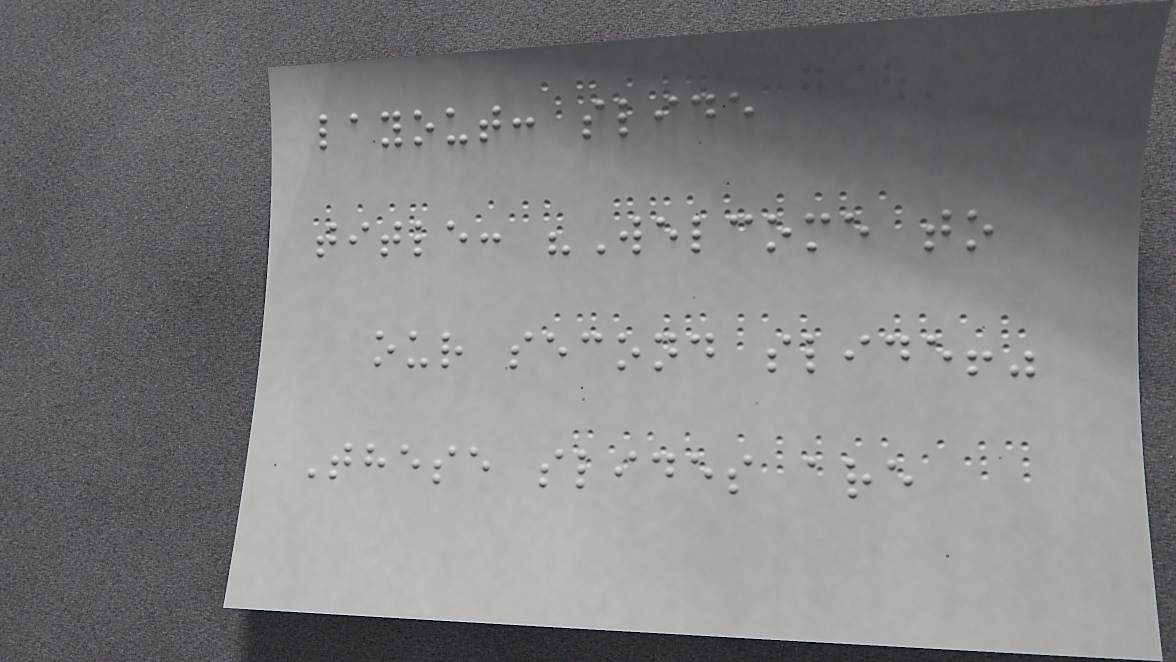layout: slide
title: "Welcome to
our second slide!"
These slides are
